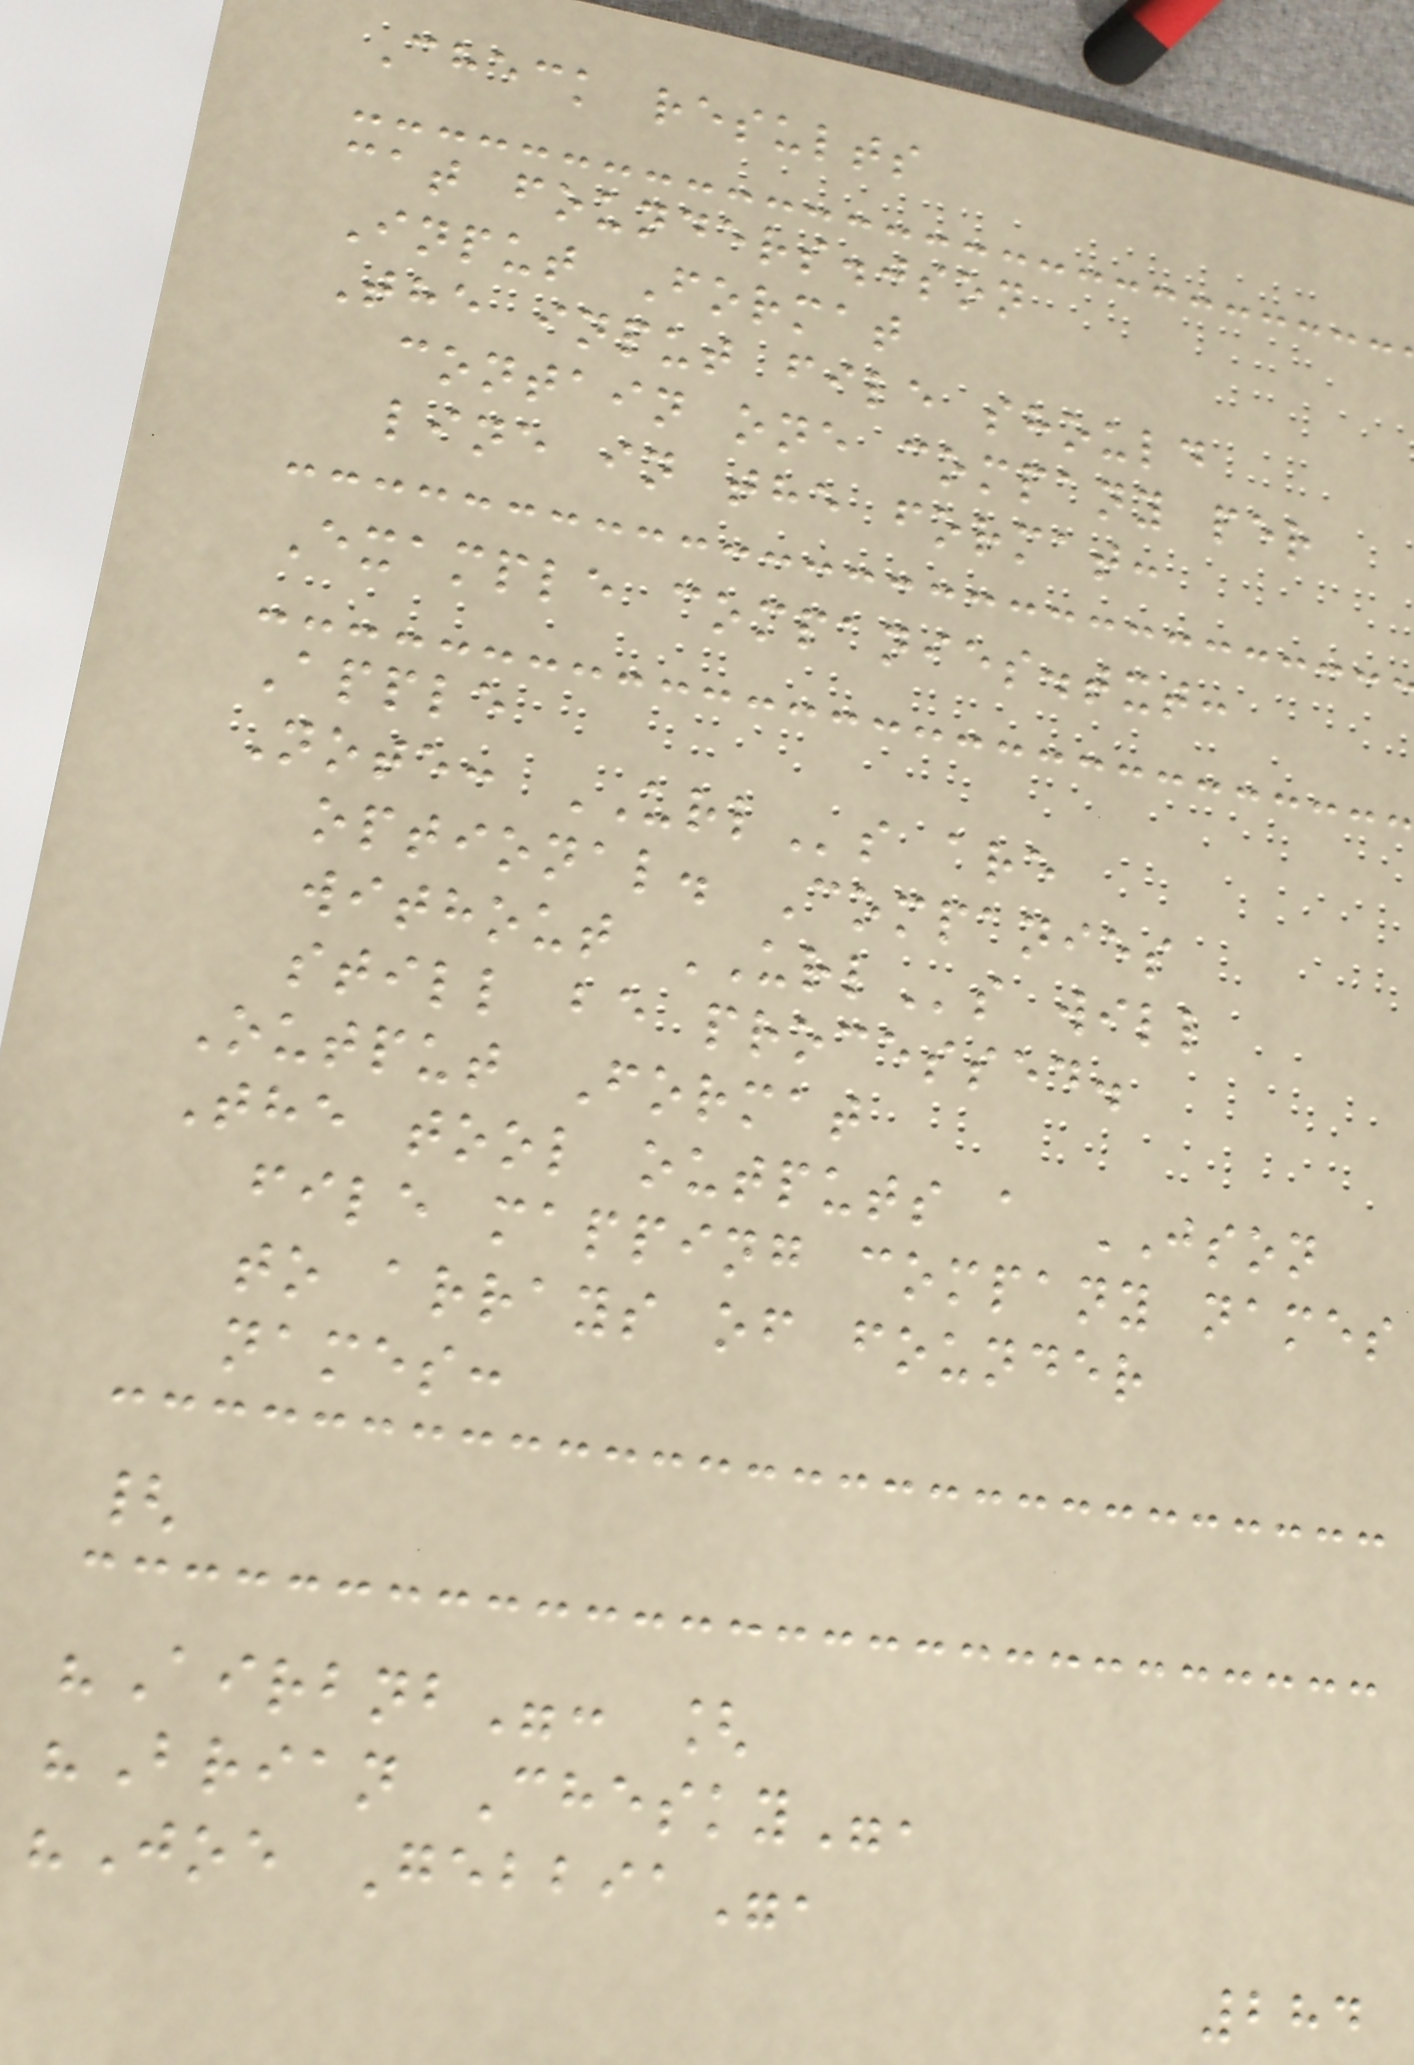Check results
cat founders.json
Input Format
The input file should
contain one company per
line in the format:
Example companies.txt:
Apple
Note: URLs are
optional. Companies
without URLs will
still be processed.
Output Format
The tool outputs a JSON
file mapping company names
to arrays of founder
names:
{
"Airbnb": [
"Brian Chesky",
"Joe Gebbia",
284
